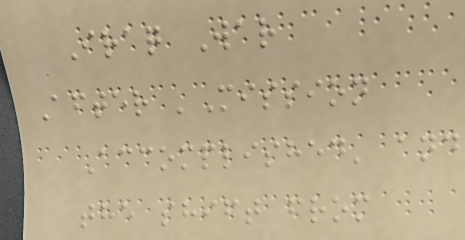Iraq War
After 'Mission
Accomplished' and
the shift from
